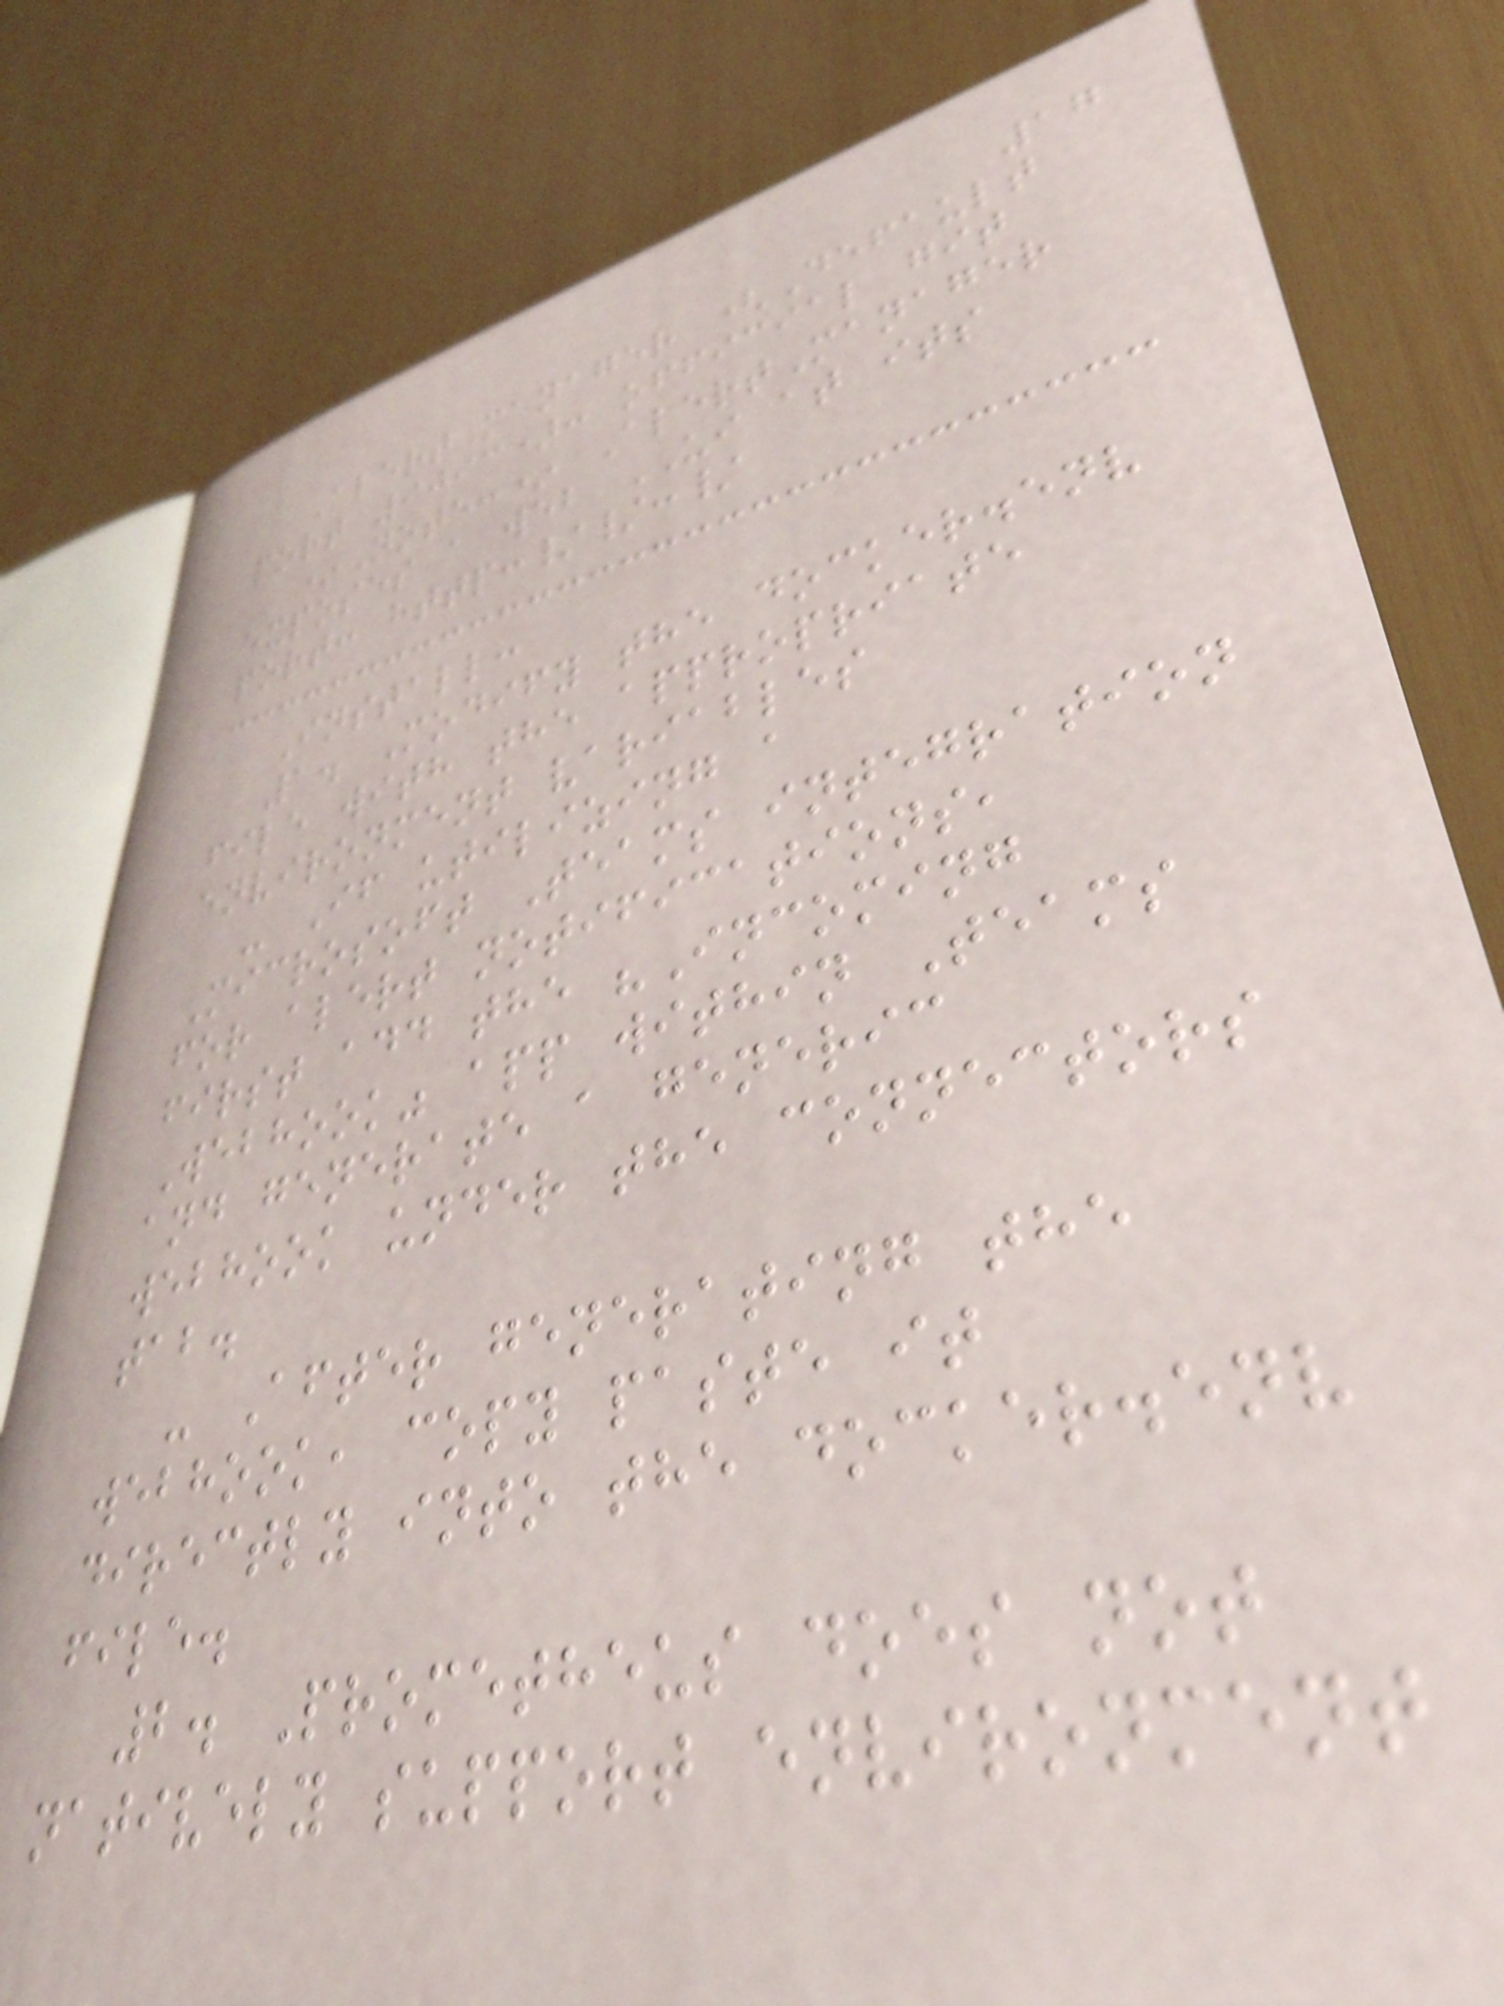17
AlertManager (Default
port 9093): official git
*Note:* AlertManager
exposes a web UI at its
port: http://:/
Install:
1. Modify the docker.env
file with the appropriate
environment variables
- If utilizing a
Microsoft Teams integration
for alert notifications,
first add the "Incoming
Webhook" app within Teams
and generate a generic
webhook under the connectors
tab.
- After generating the
webhook, copy paste it
directly into the docker.env
file.
2. Prometheus does not
natively support environment
